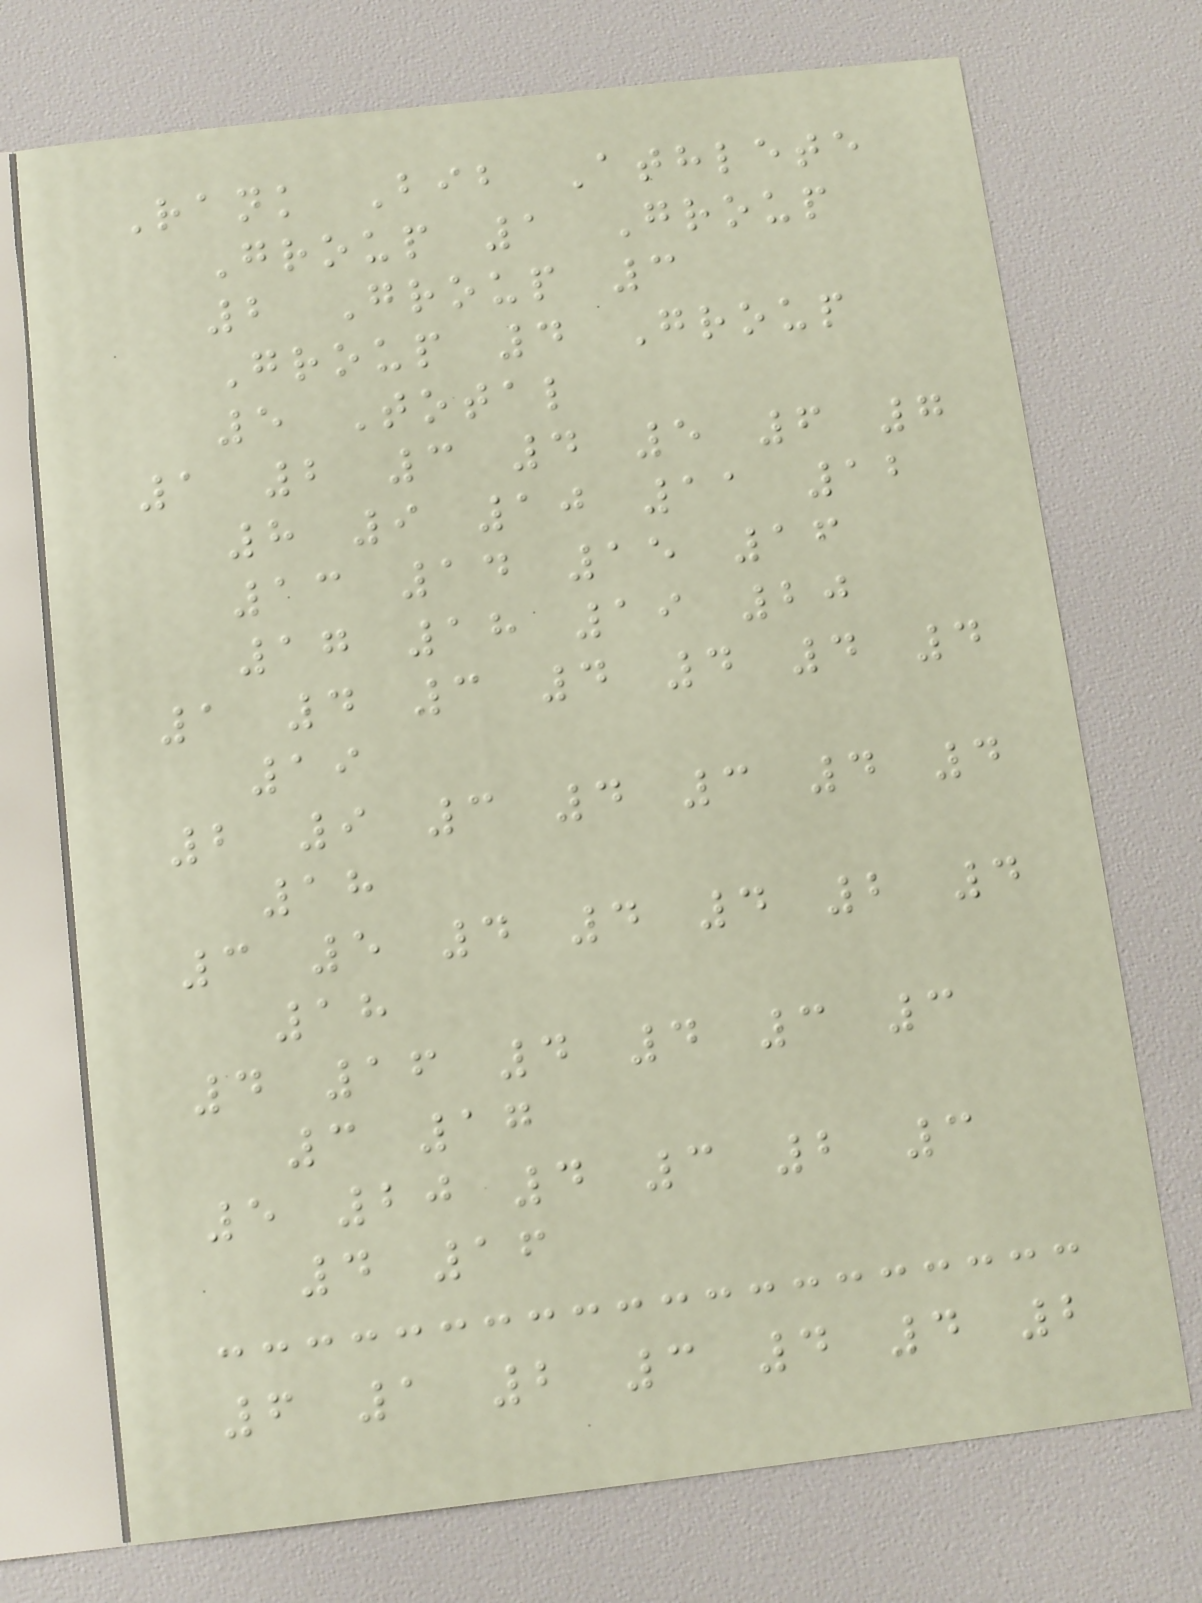Rank Bib Athlete
Group 1 Group
2 Group 3
Group 4 Group
5 Total
1 2 3 4 5 6 7
8 9 10 11 12
13 14 15 16
17 18 19 20
1 4 3 4 4 4 4
19
2 9 3 4 3 4 4
18
3 5 4 4 4 2 4
18
4 16 4 4 3 3
3 17
5 20 4 3 2 3
4 16
6 1 2 3 4 4 2
